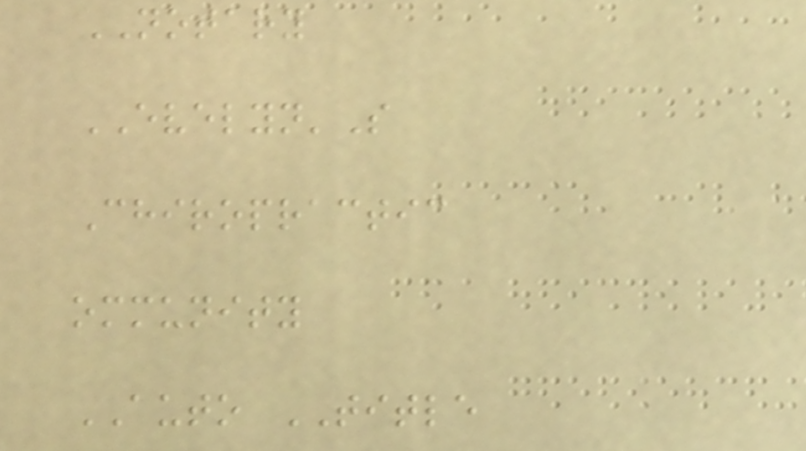NOTARY
EVELYN'S
Chiropractic
ommunity
AUTO TITLE
